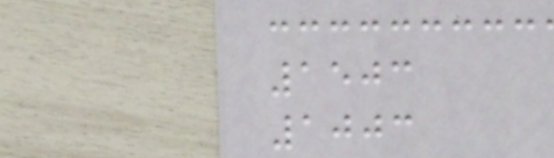1503
1003
